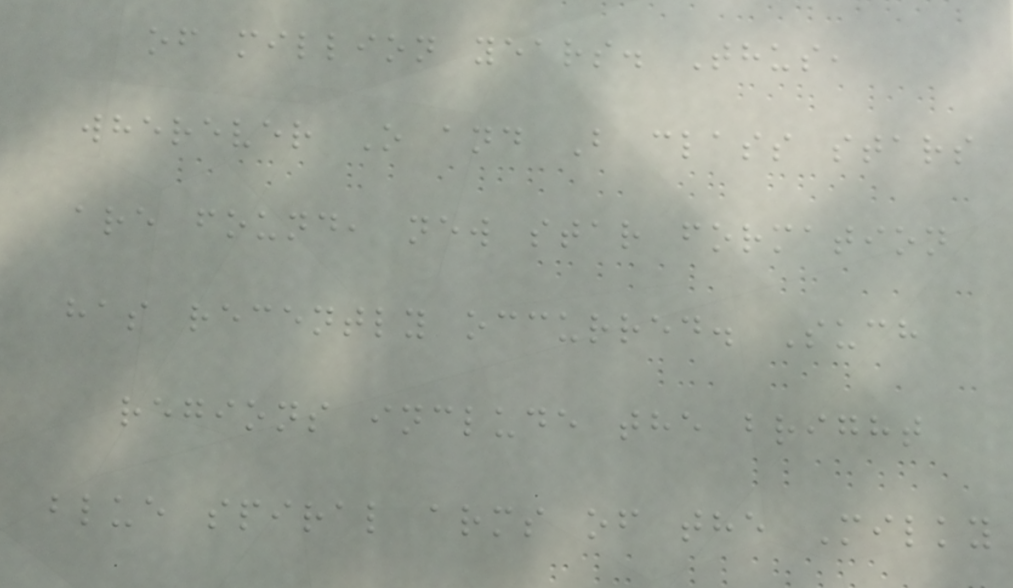of million years. Thus,
wherever O and B class stars
are found, new star formation
has recently occurred. Such
regions include the bright
blue spiral arms of the Milky
